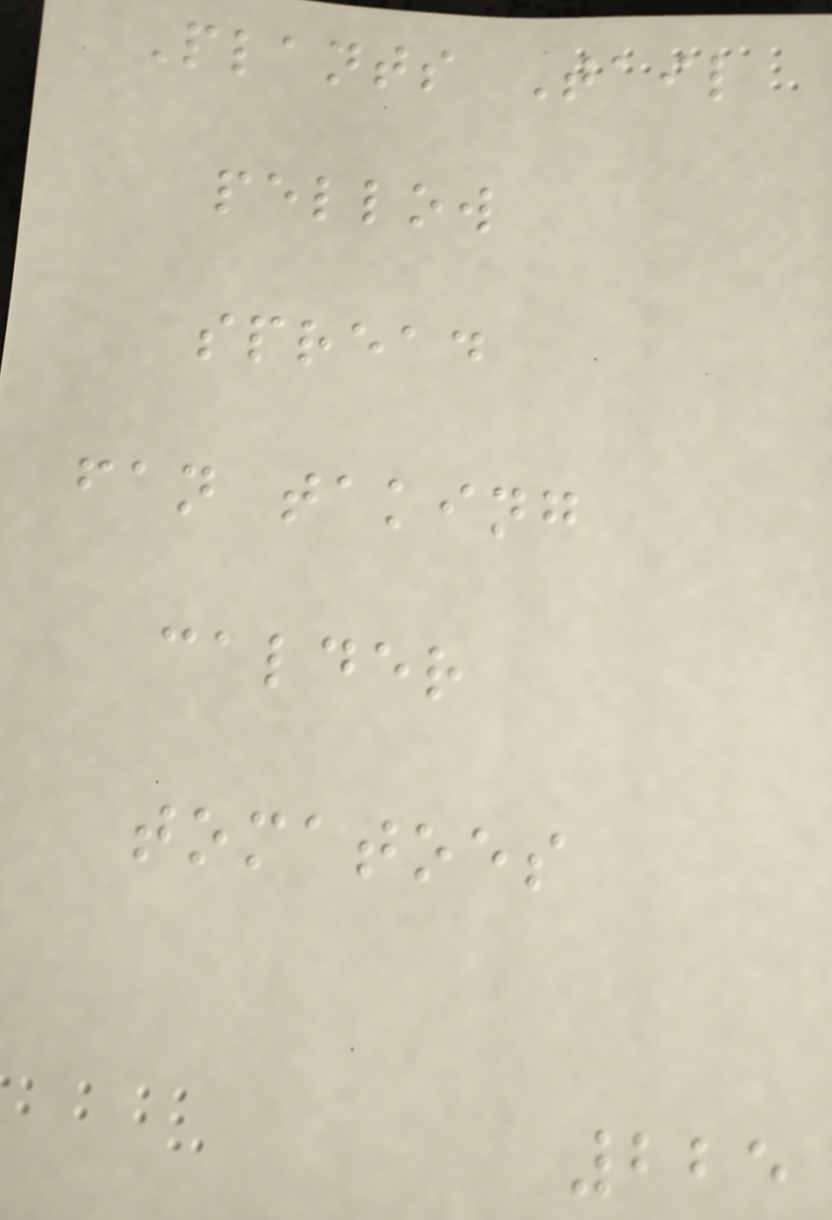Plants Tail
pellow
spread
fan taking
calder
tomatoes
225
